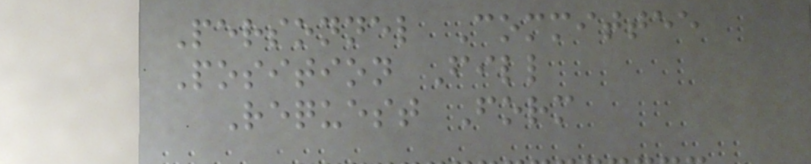Personnel Committee
Position Fill
Request Form
